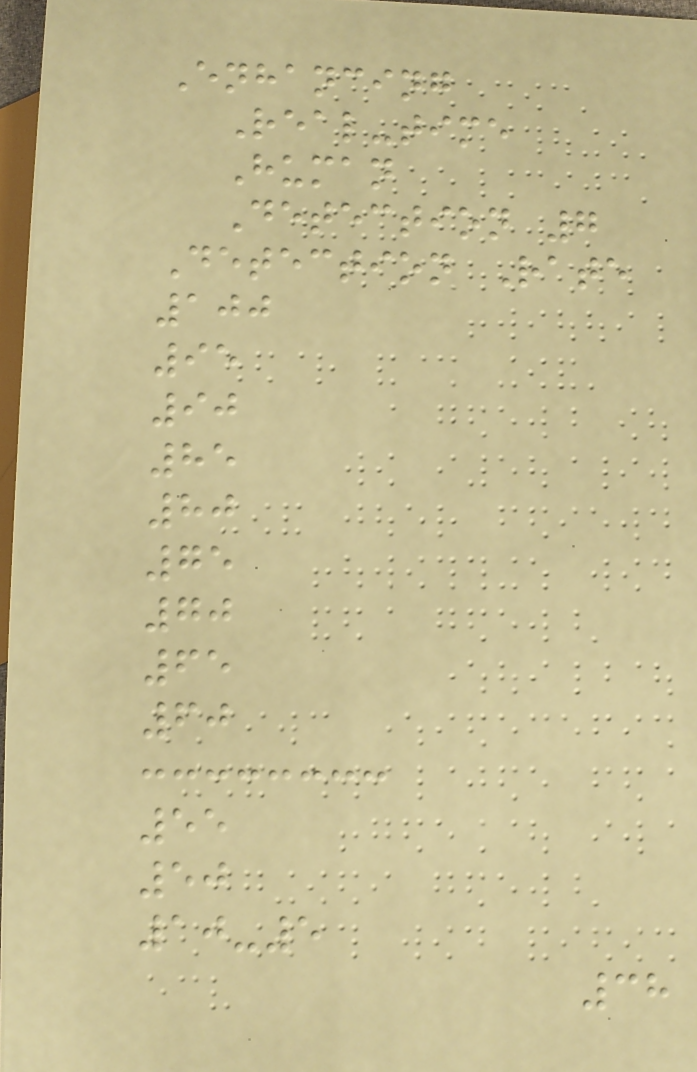Enhancing
Real-time
Human
Detection 7
Detection Rate
100
95
90
85
80
75
70
65
60
55
50
10-5
38
